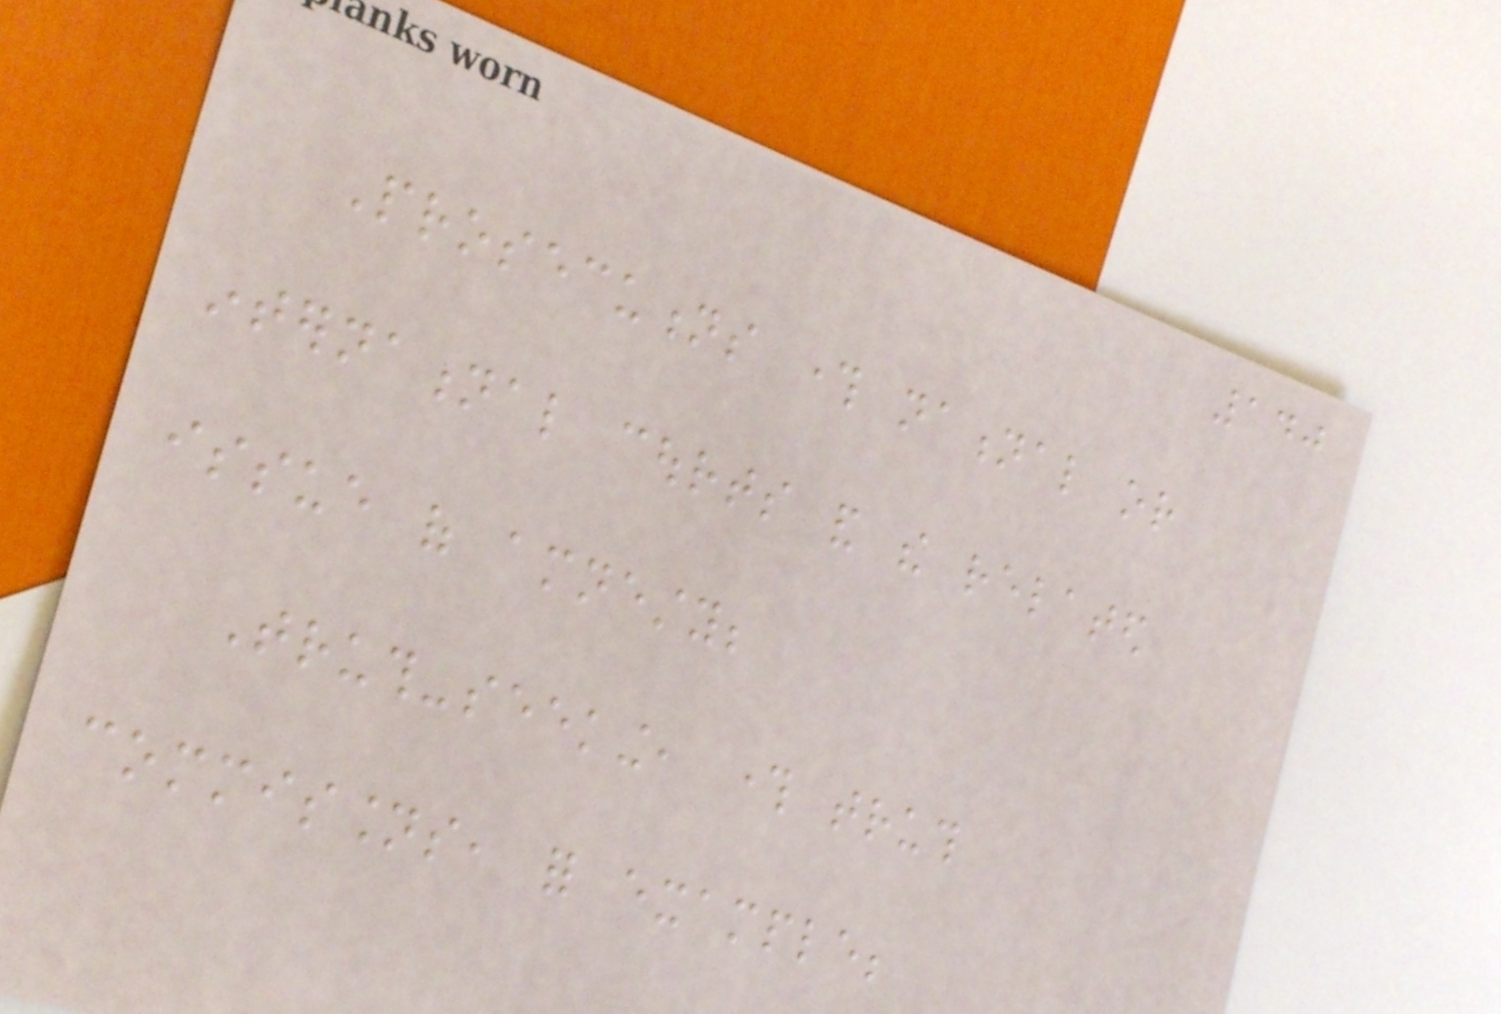140
Prosecutions through national or
international courts and the related
issue of amnesty;
Truth-seeking, through truth
commissions, for example;
